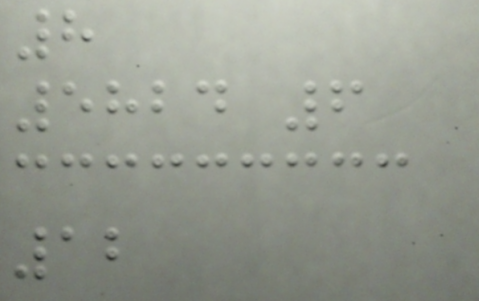8
5824 6
12
